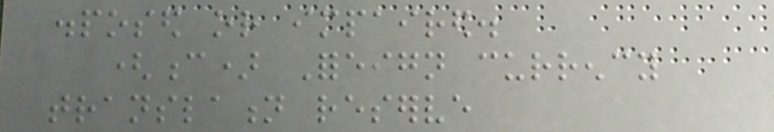disposed or impaired.
(c) Foreign currency
translation reserve
